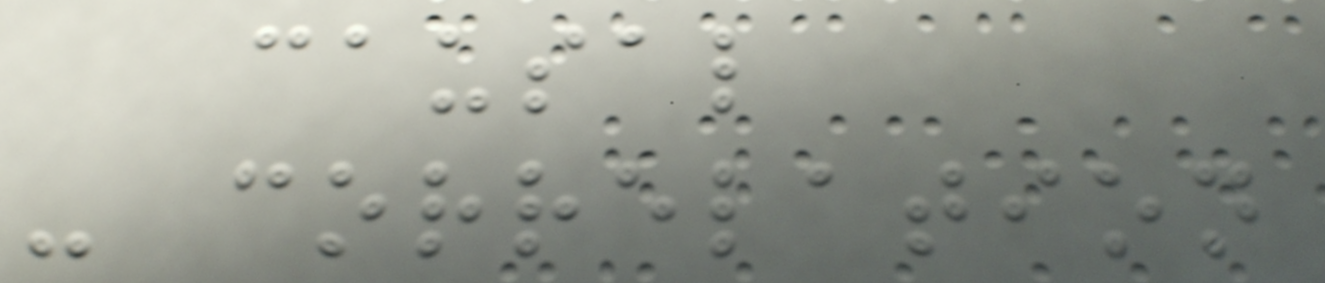causal
- correlation
